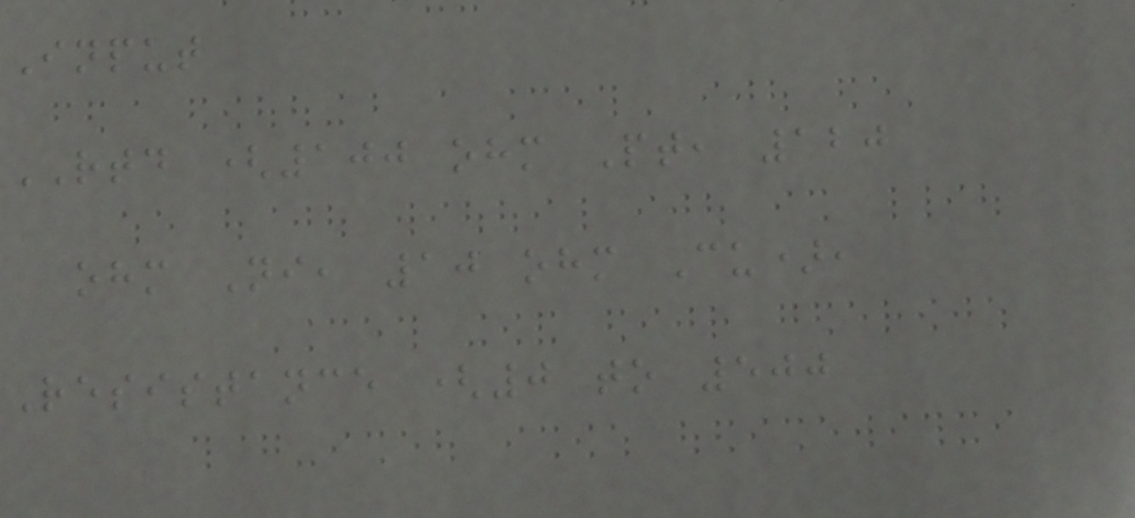Input
RTD (100 ohm Pt, 120
ohm Ni, 10 ohm Cu),
Resistance (0 to 500
